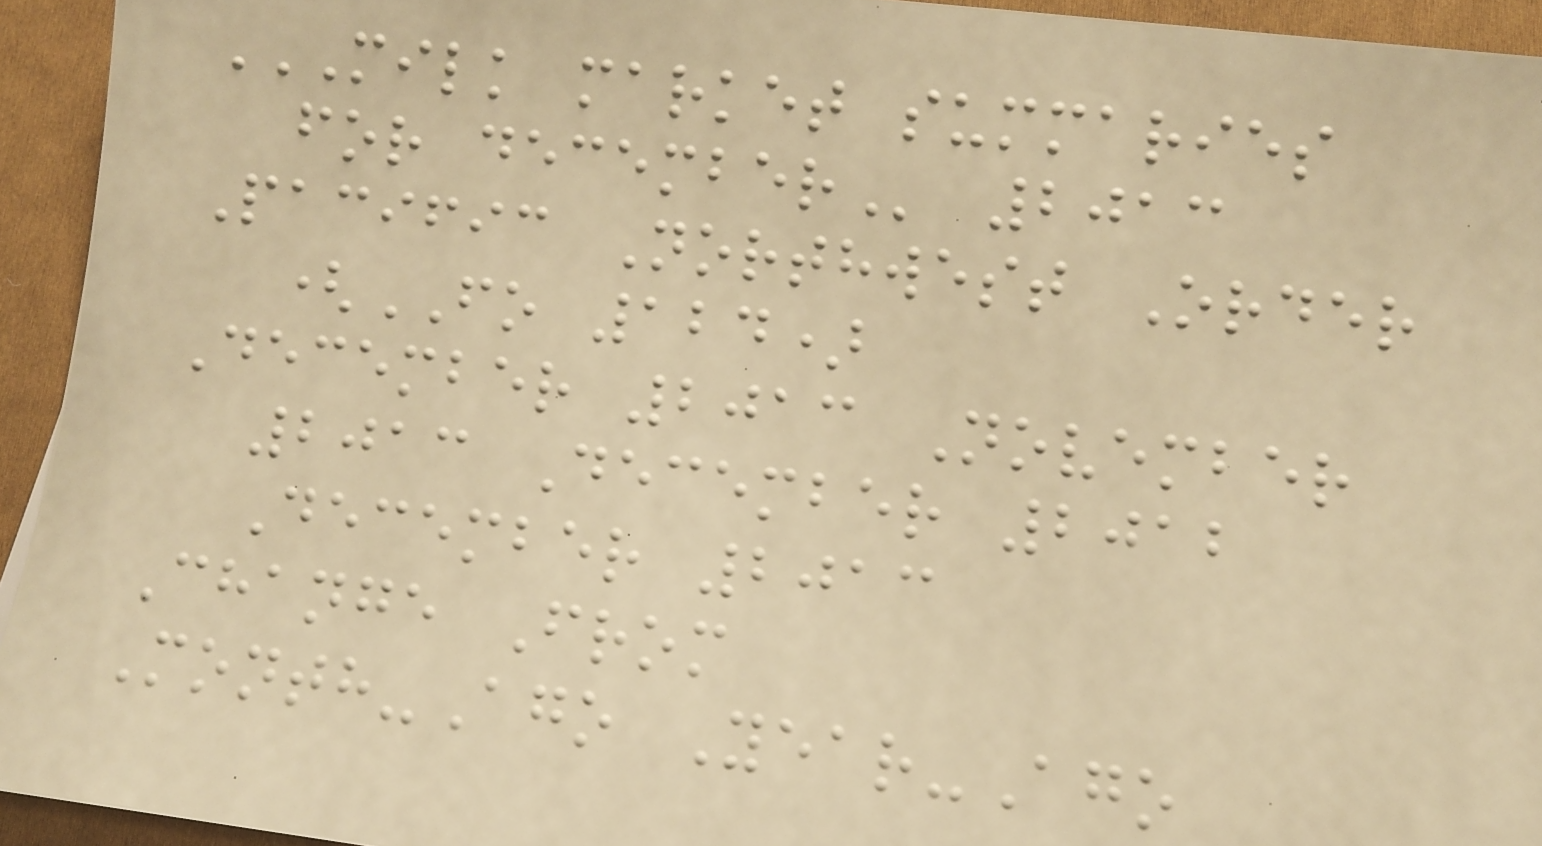MILK MARKET SUMMARIES
FOR DECEMBER 2013
Pacific Northwest Order
(FO 124)
December 2013 November
2013 December 2012
December 2013
Change From
Month-Ago Year-Ago
